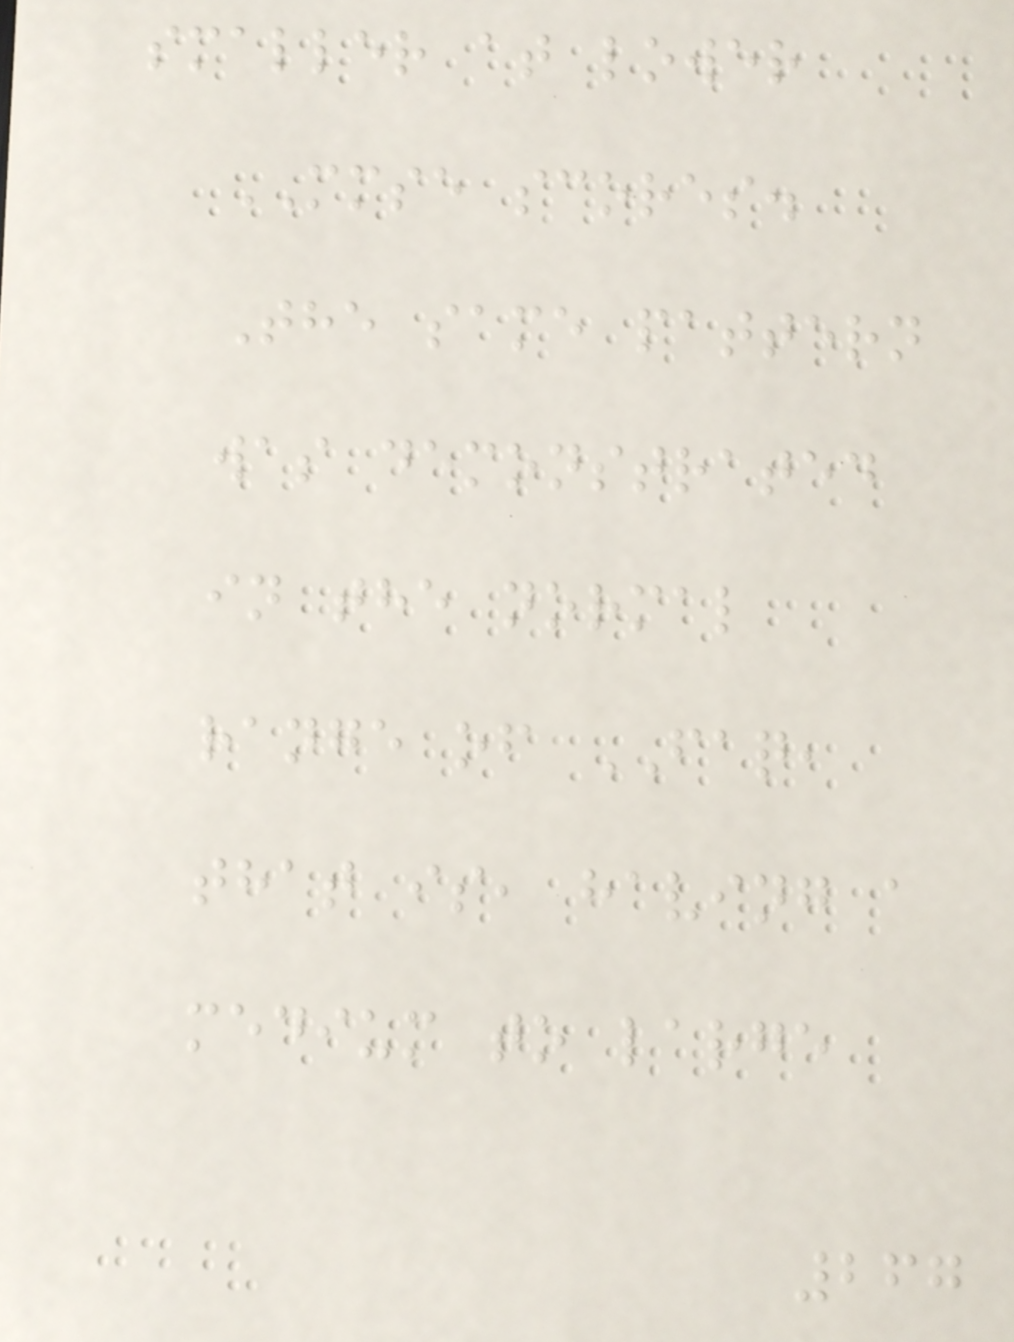smaller at lower
MMSE scores.
The same pattern
was demonstrated
in the normal
range of FAQ,
that is, having a
medium to large
267
